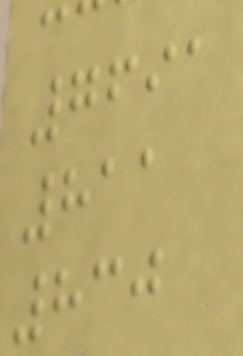7691
811
830
